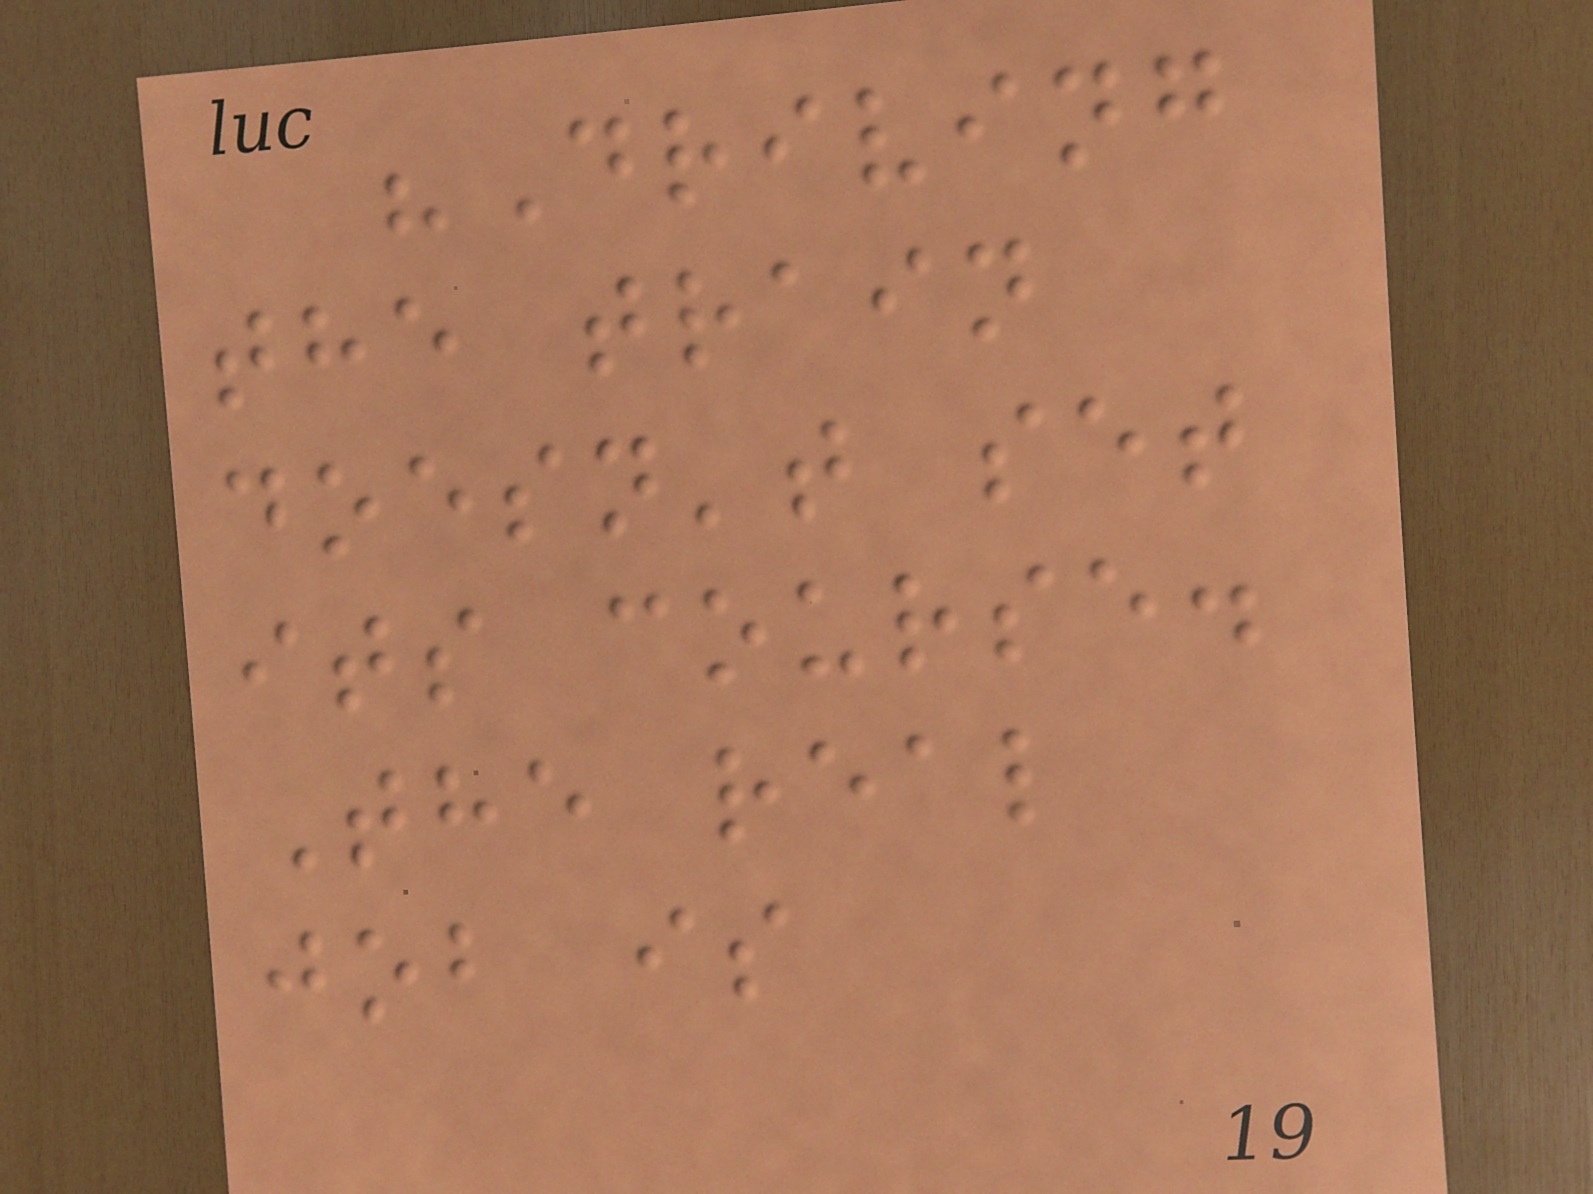"Driving
the train
doesn't set
its course.
The real
job is
